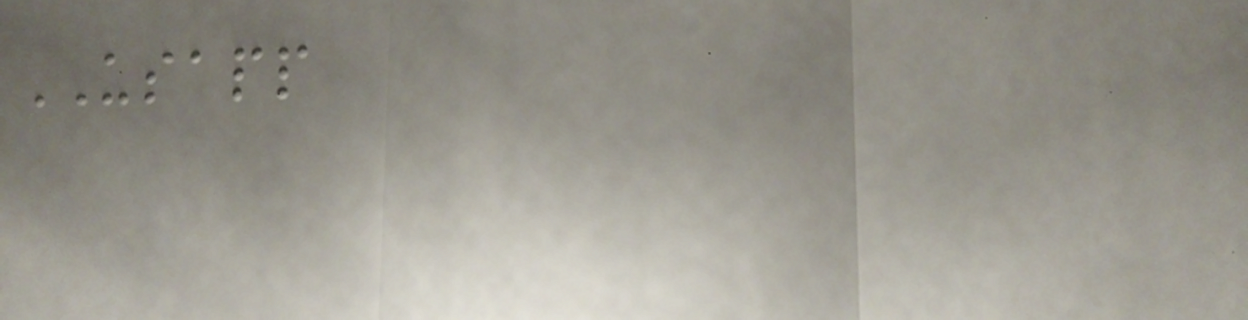USAPP
